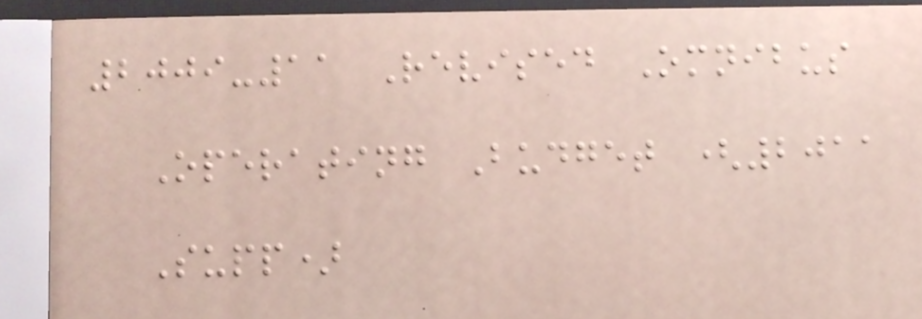2009-11 Revised Omnibus
Operating Budget (2011
Supp)
